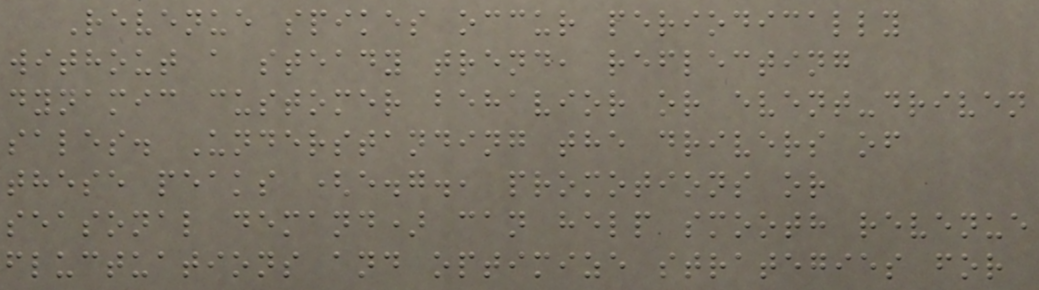Revenue spikes occur periodically
without a steady trend, reflecting
dynamic customer behavior or event-driven
sales. Understanding the drivers of
these peaks (e.g., promotions or
seasonal demand) can help smooth revenue
fluctuations and optimize strategies for
